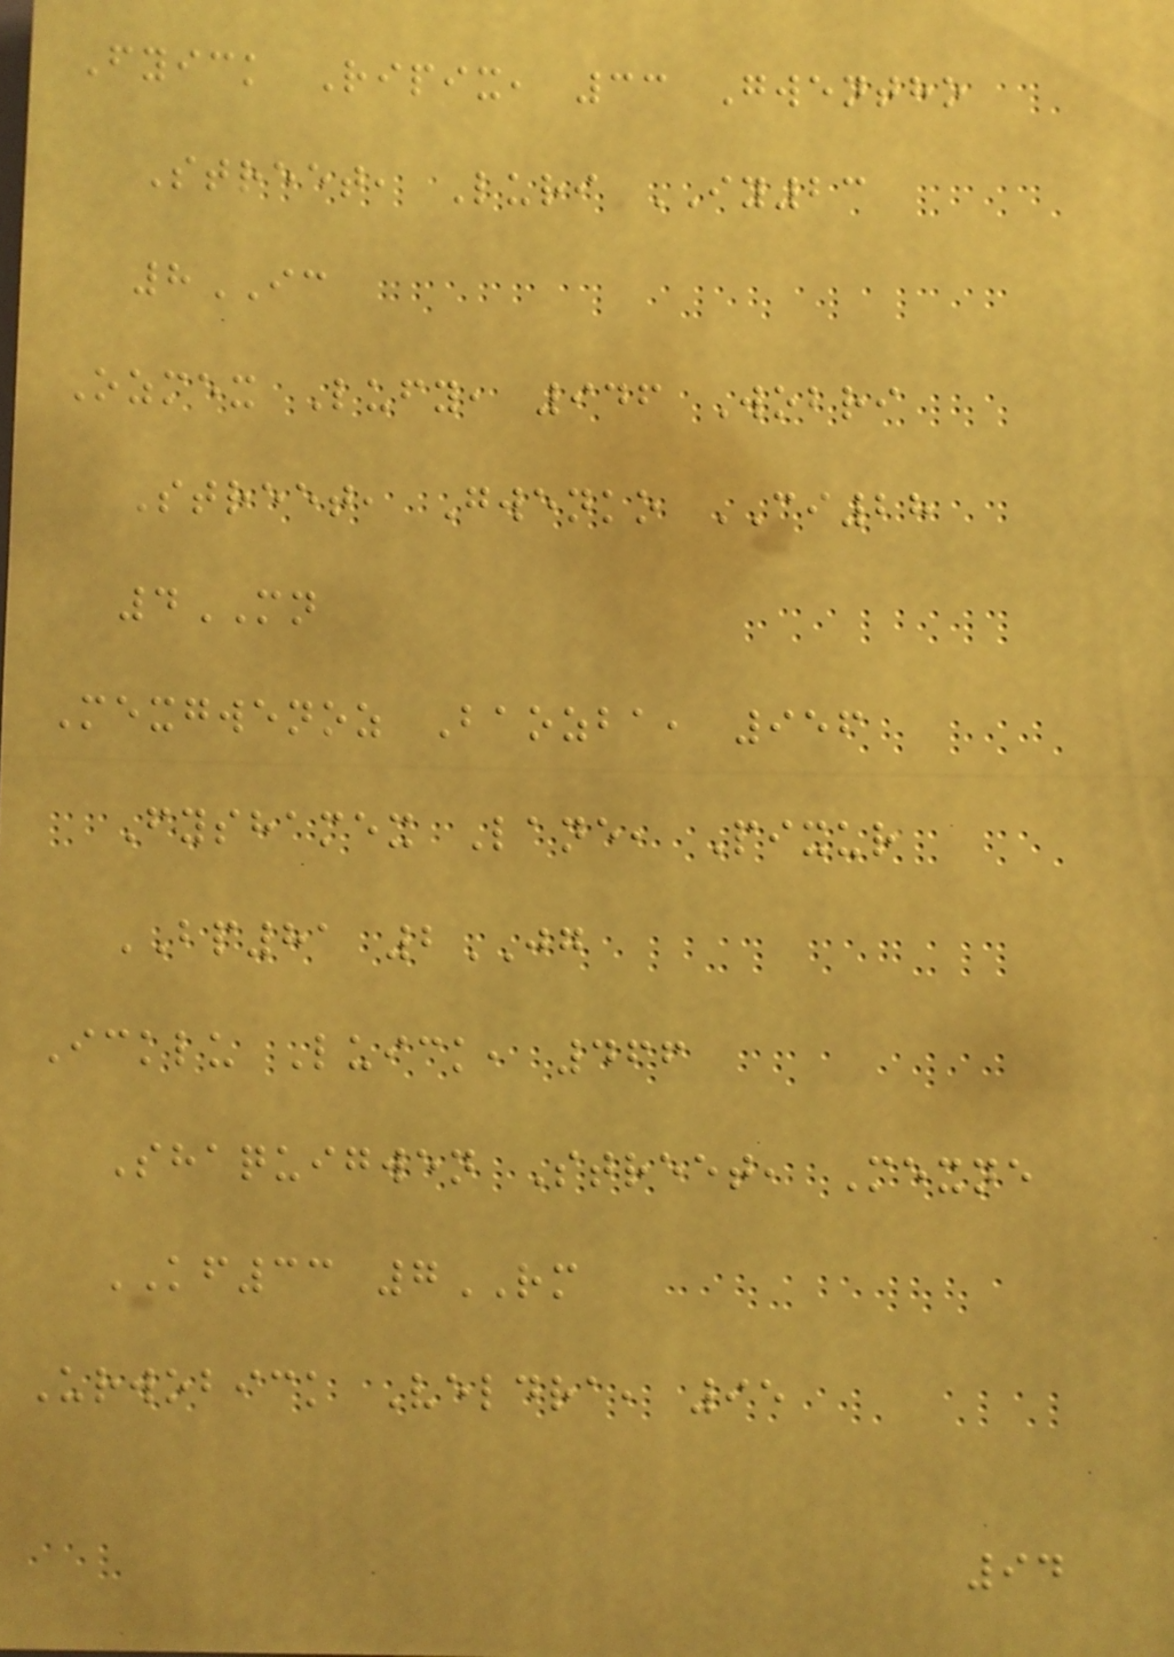Fyick Ripix, 33 Gwentho
Street, Luri IY23
8IC
Ozmex Lufy, 946 Wobri
Street, Gwenko CI28
4MN
Mexgwenoz Baozba, 956
Fyshamex Lane, Pixur
BP81 2JG
Icklu Luick, 466
Shaquigwen Street, Mexne
KF33 7RM
Urwobick Veldra, 95
94
